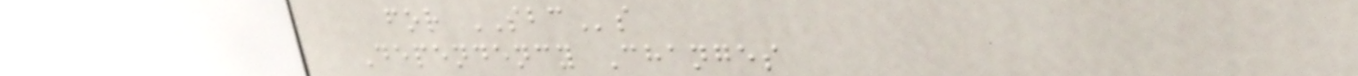for SBCs
Dependency Changes
